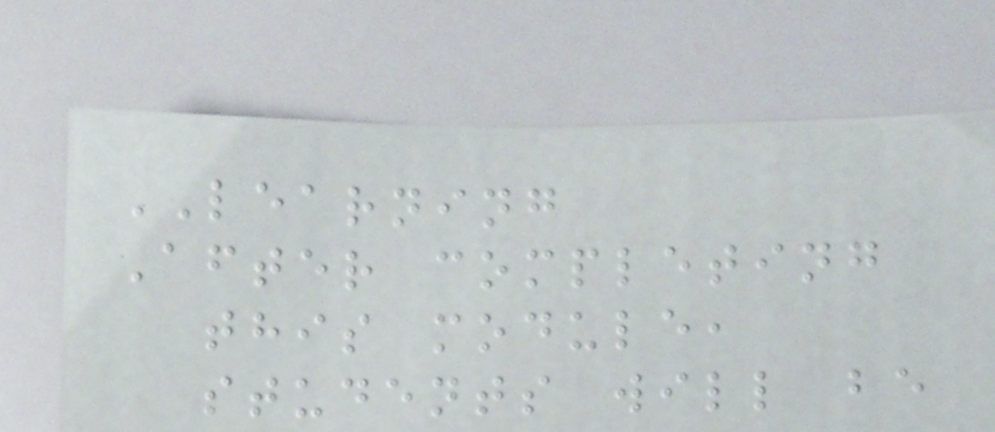LEARNING
After completing
this module,
students will be
